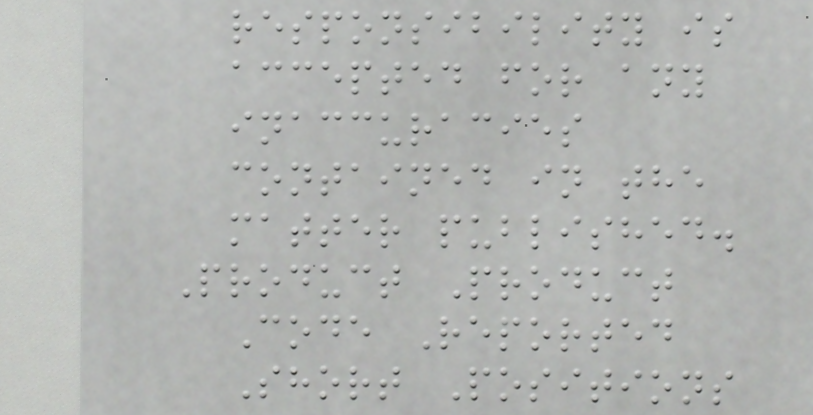responsibility is
accepted for any
inaccuracies
contained in the
matter published.
Product Product
Code Reported
Short Positions
